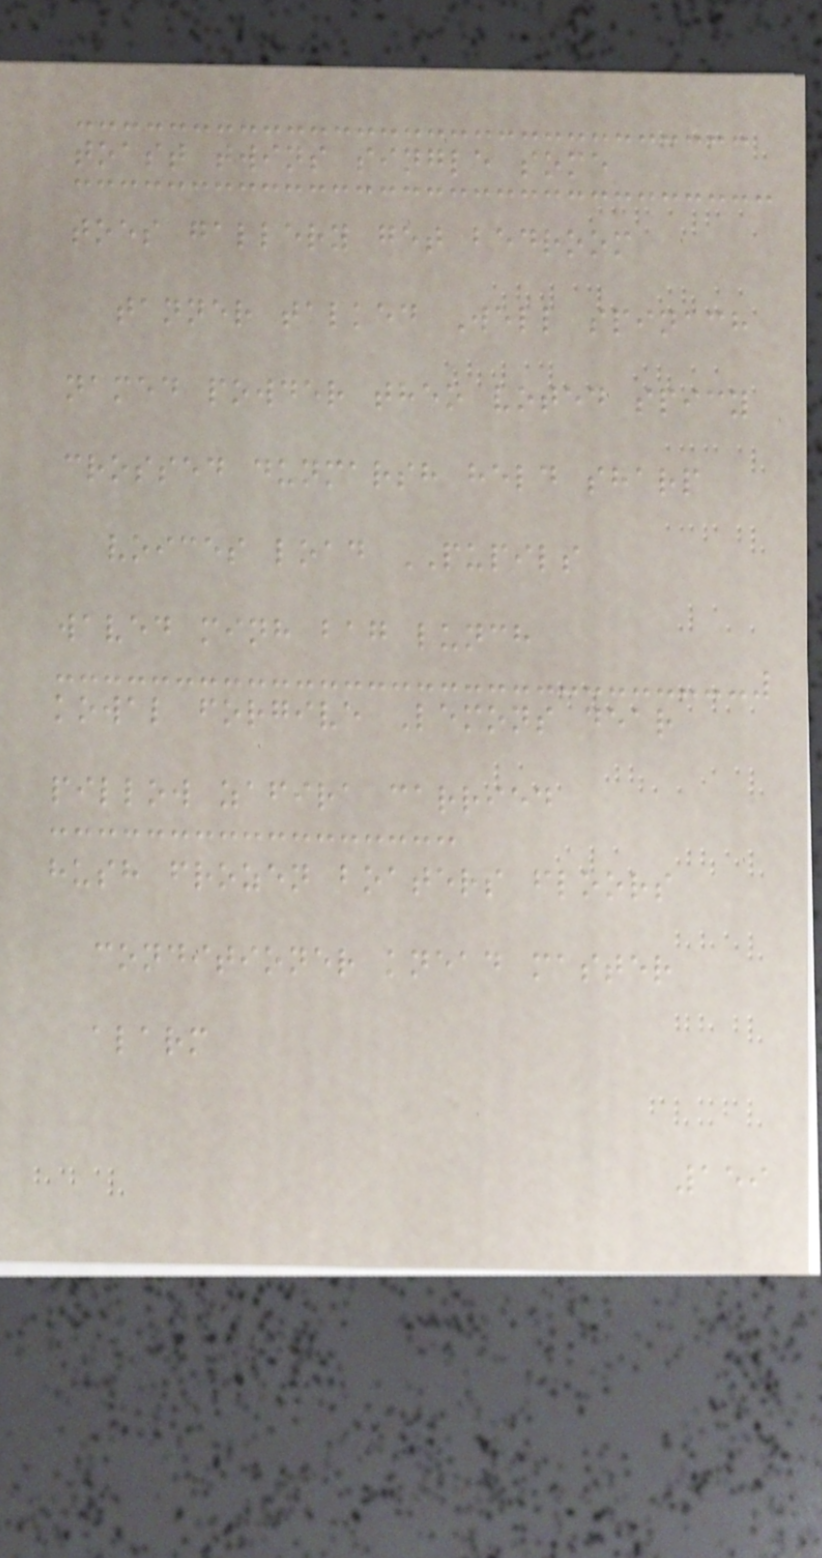toast twins single some
toes gallery get bedroom
tanner talked Well spinach
named powder theo voted spicy
crossed dunmarsh held sharp
voices load PUPILS
waved minh bag lunch
kowal forgive Lemons dear
pillow zafira carried
hush frozen boaters floors
conditioner knead master
alarm
159
